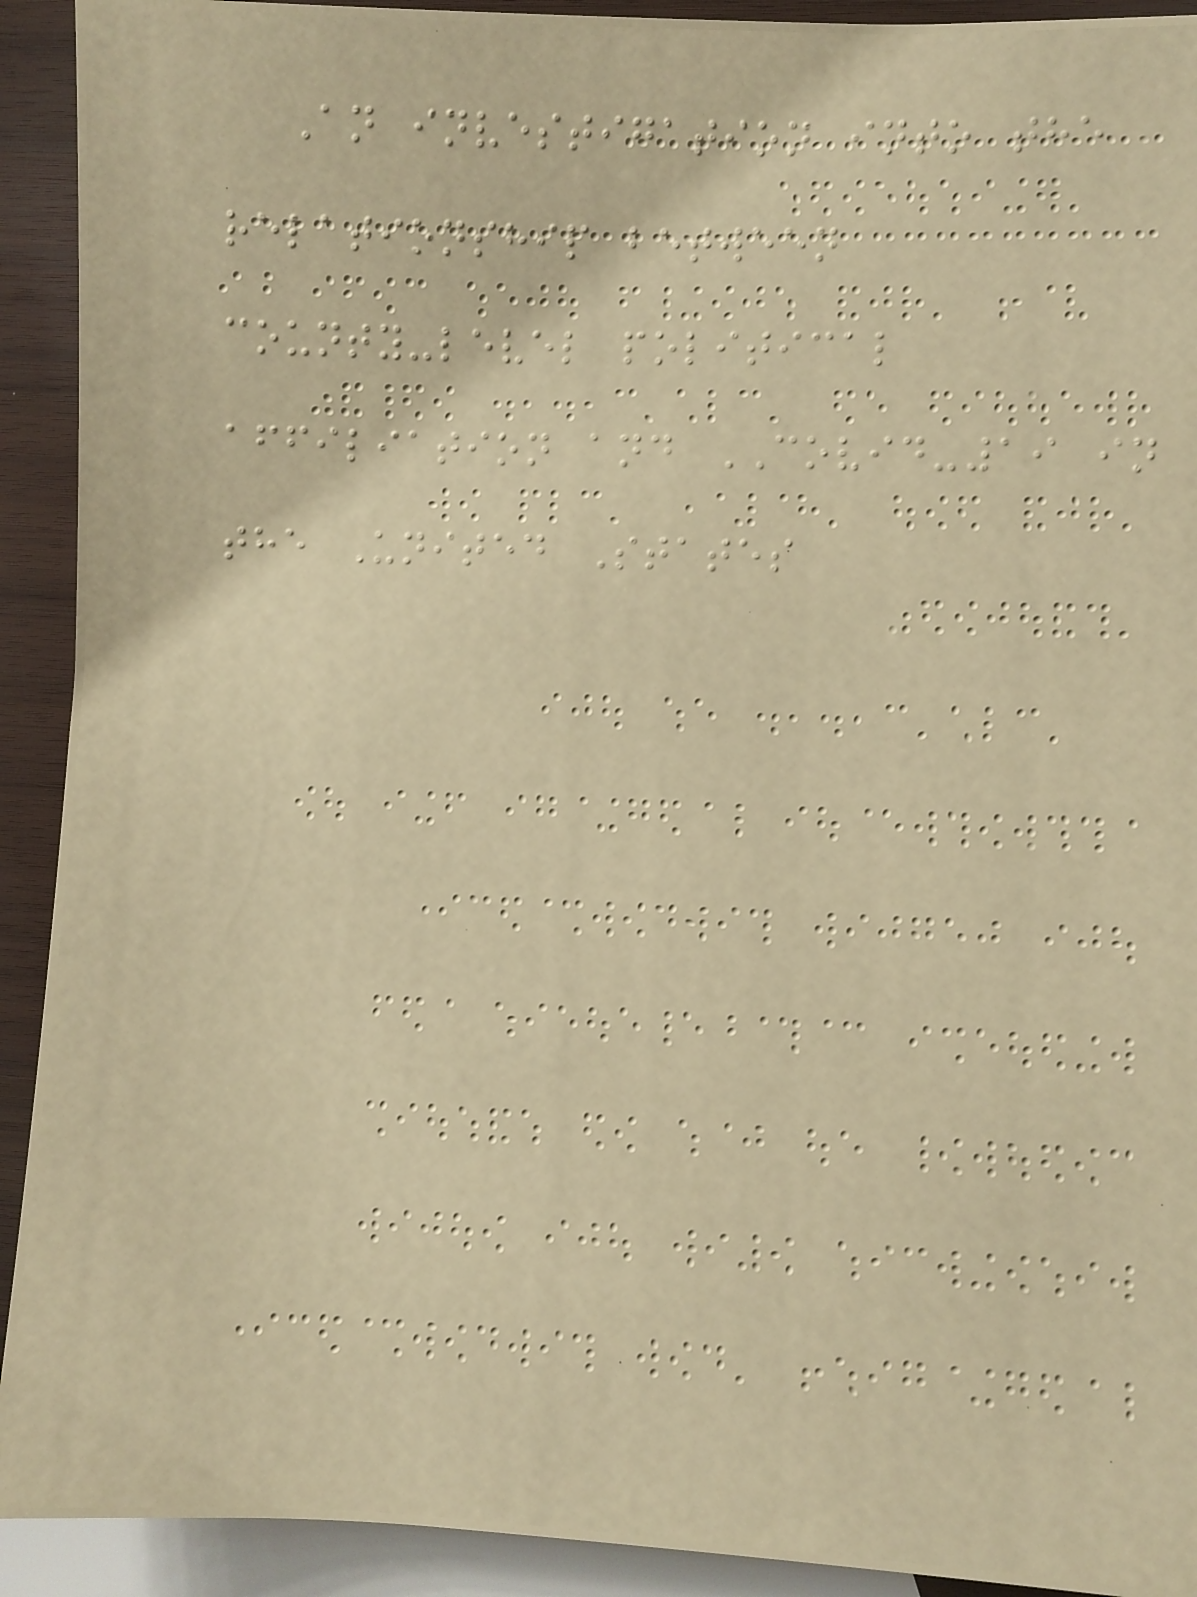An investigation into the
relationship between
county-level political
affiliation and COVID-19 in
the United States
